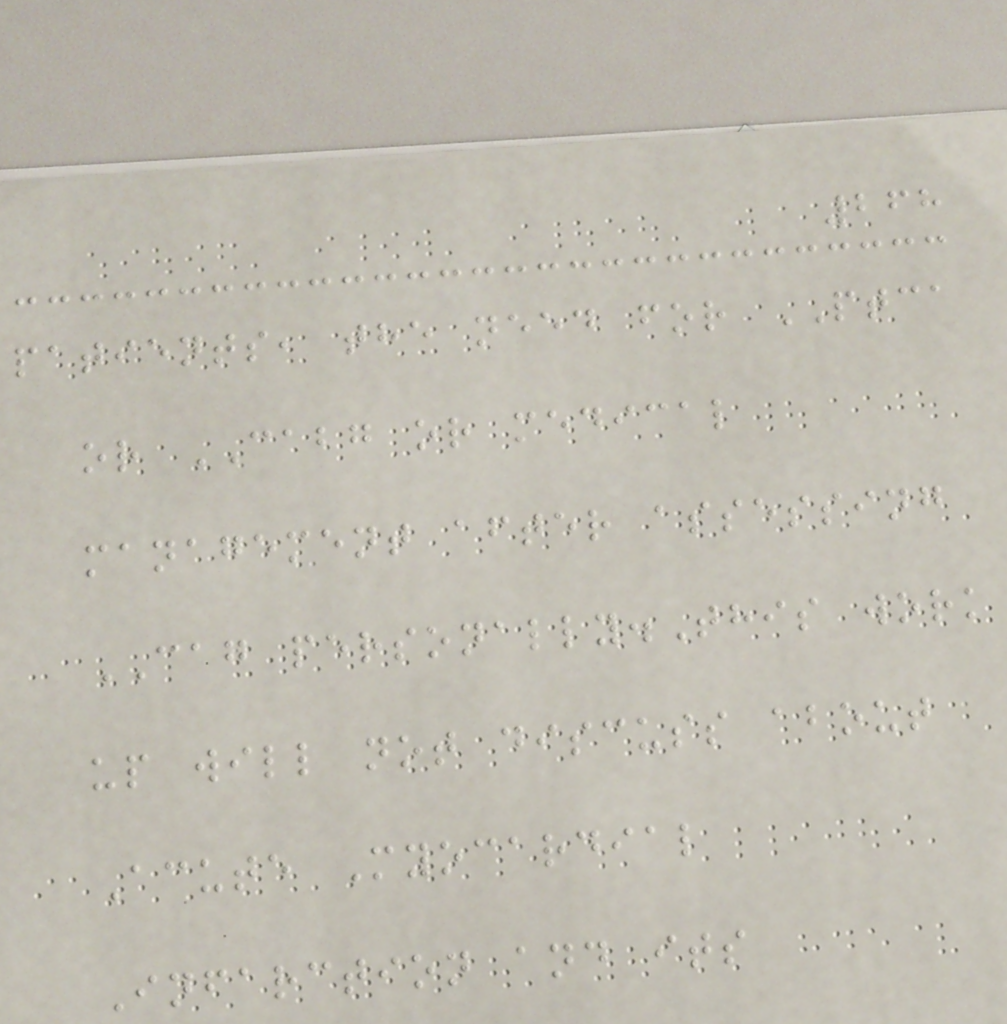268
patients, the need for PTCA
or CABG or medical
management after assessing
CAG personally.This work
up will not discuss about
Acute Myocardial
Infarction and its
